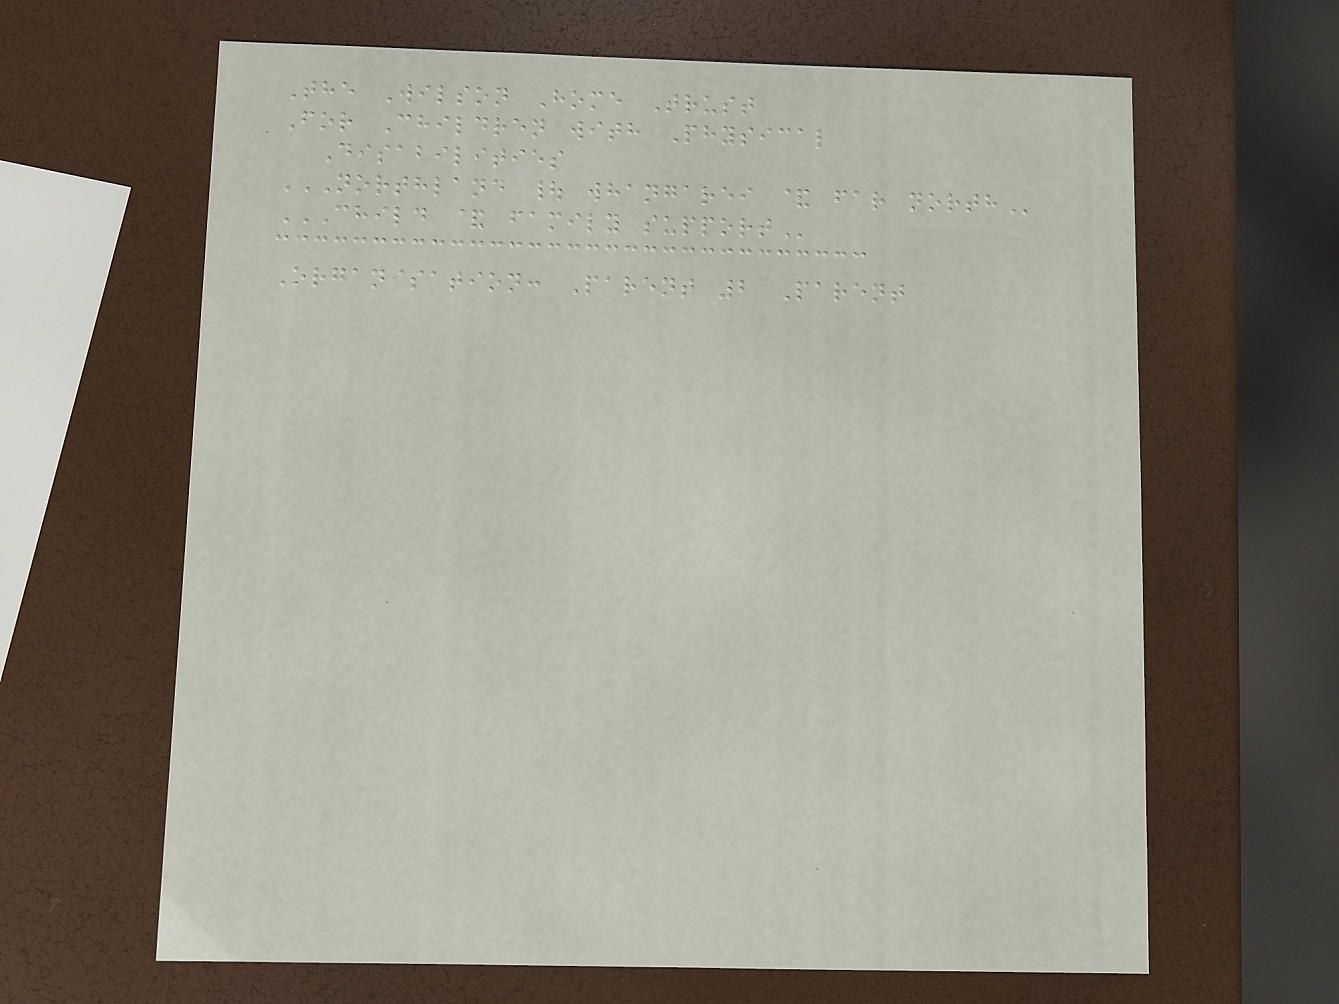The Wilson Home Trust
For Children with Physical
Disabilities
NORTHLAND | WHANGAREI & FAR NORTH
CHILD & FAMILY SUPPORT
Organisation: Parent 2 Parent
